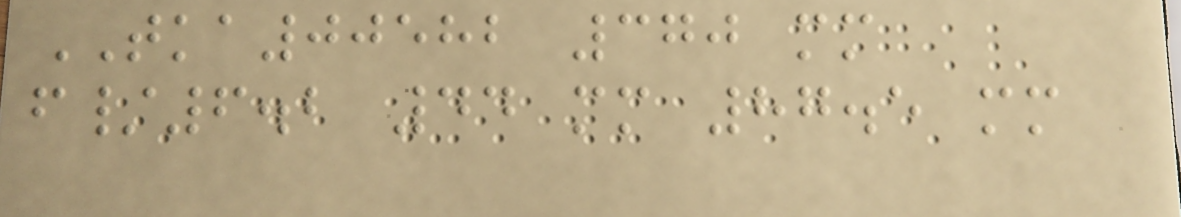TKA00582 370 mm
f/6.2 44 mm 87.5 mm
